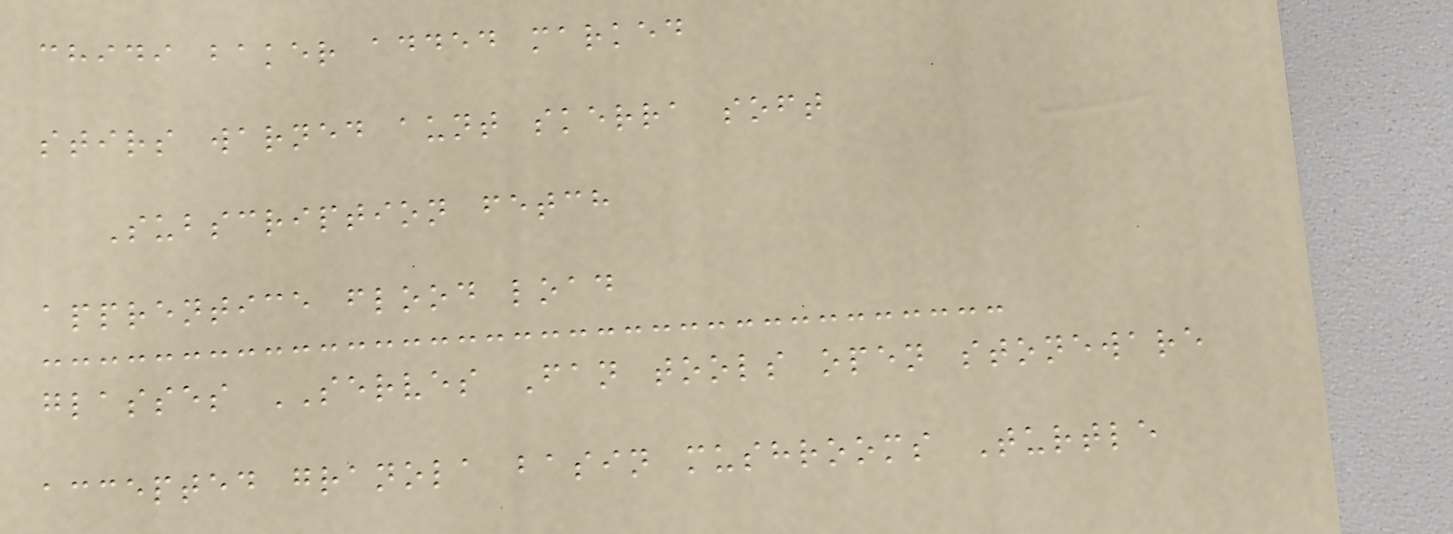chidi baker added marked
stirs warned aunt skerra soft
Subscription fetch
apprentice flood load
glasses SERVES Fan tools open stoneware
accepted granola basin mushrooms Turtle
